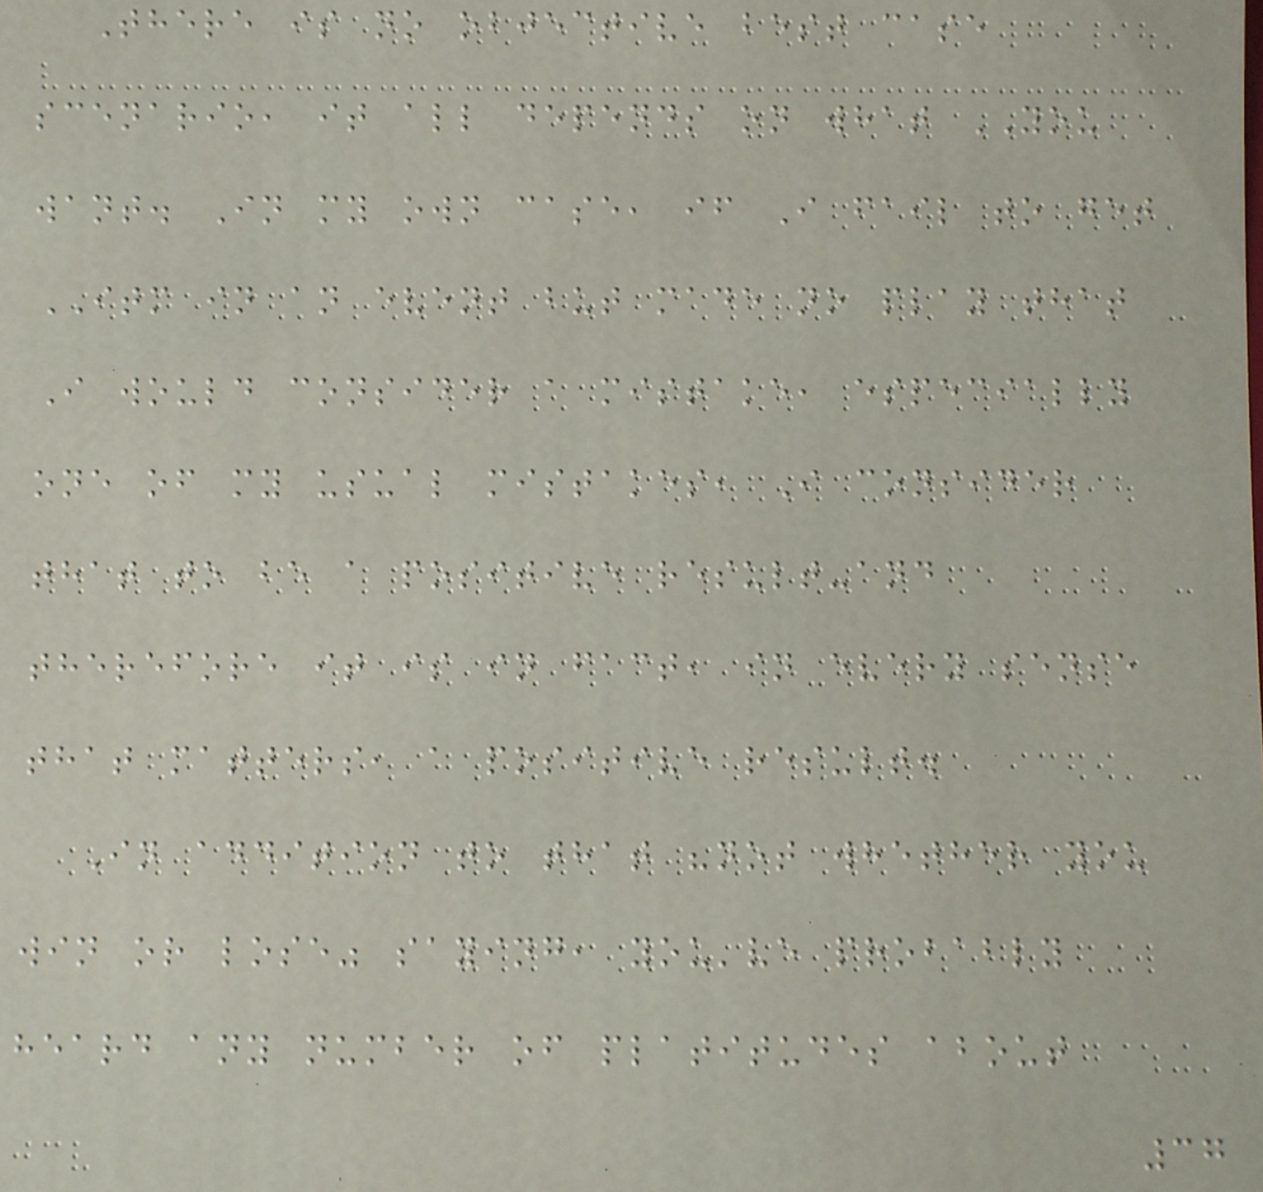There is no objective best case
scenario, it all depends on what YOU
want. In my own case, if I fail to get
ITM in an event but made no play that
I would consider a mistake, especially
one of my usual mistakes, I consider
that to be a positive result-and
therefore it is in fact, in every sense
that matters, a positive result.
In addition to that "not whether you
win or lose" saying, you've probably
heard any number of platitudes about
37
